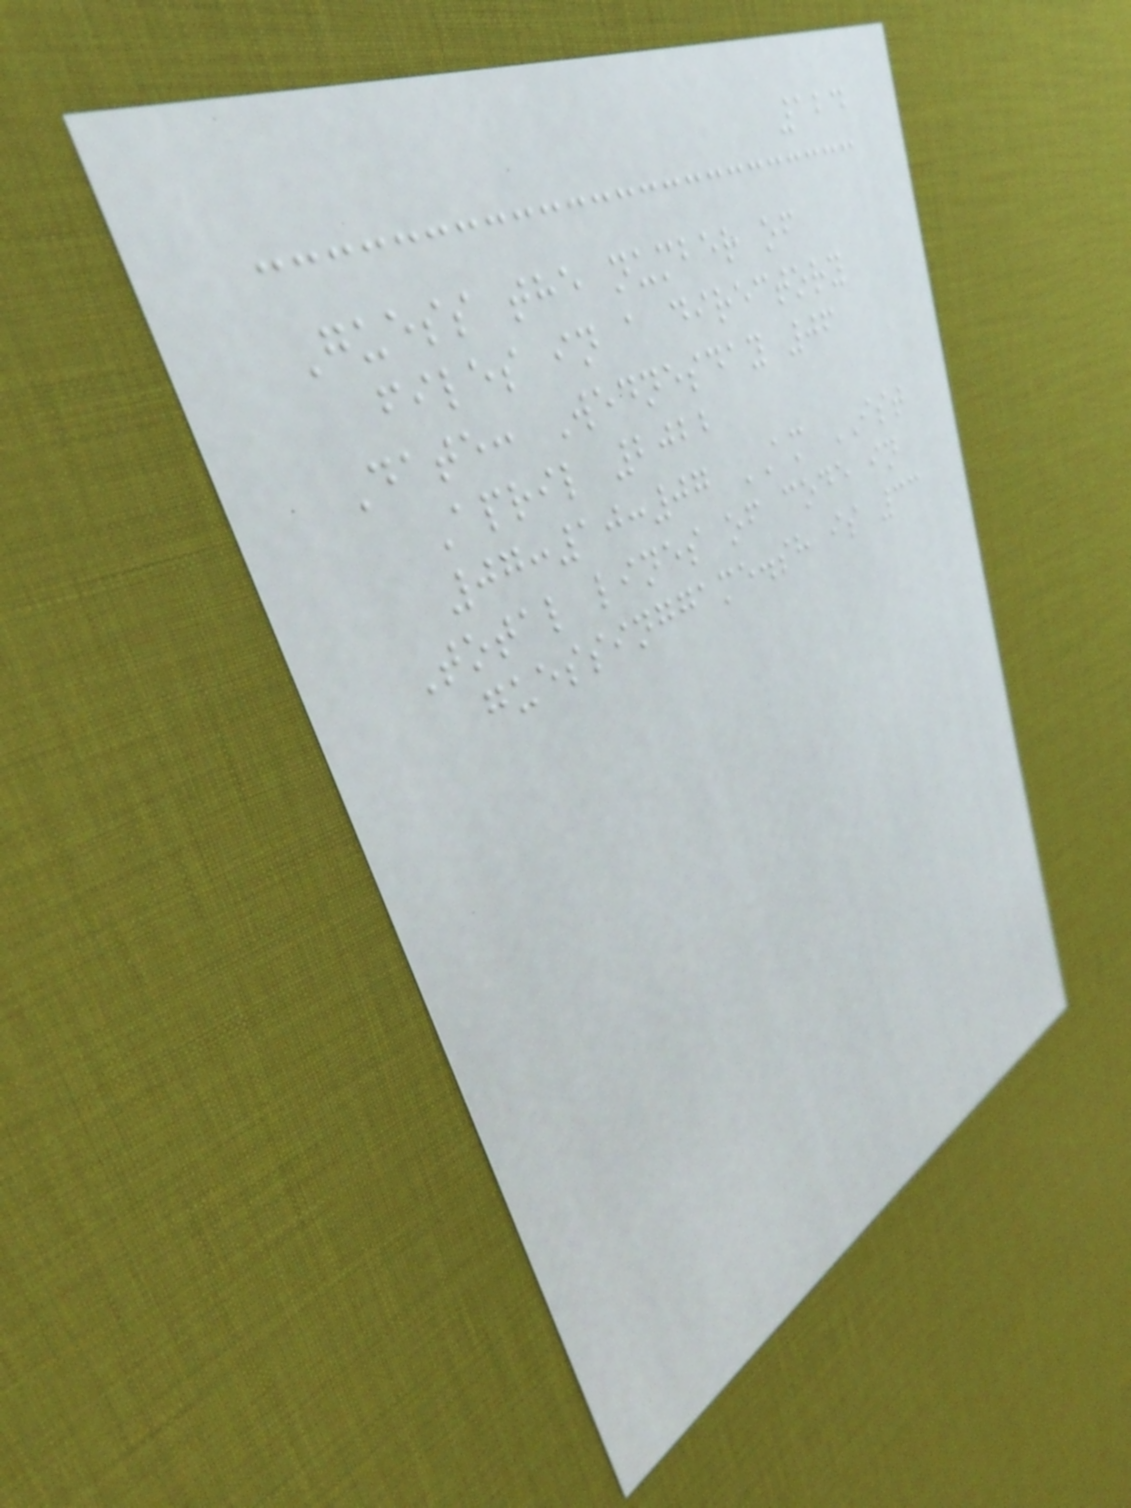124
Guess the number of
files in a directory
Date: Wednesday 06
April 2022
07:10:07 AM IST
Total lines of code in
guessinggame.sh is 33
